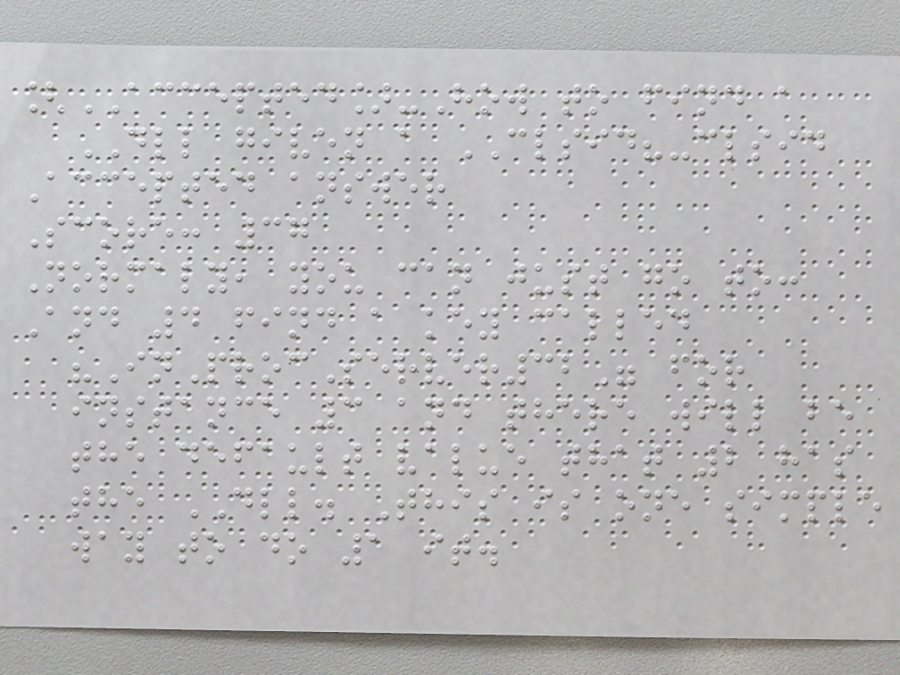[ACCEPTED]-How to find a
DLL given a CLSID?-clsid
Accepted answer
Score: 37
Normaly, you can just go to:
And 4 find a key called
"InProcServer32" for
instance 3 and there will be
the default value that 2 has
the DLL. This is one simple
way to do 1 it.
